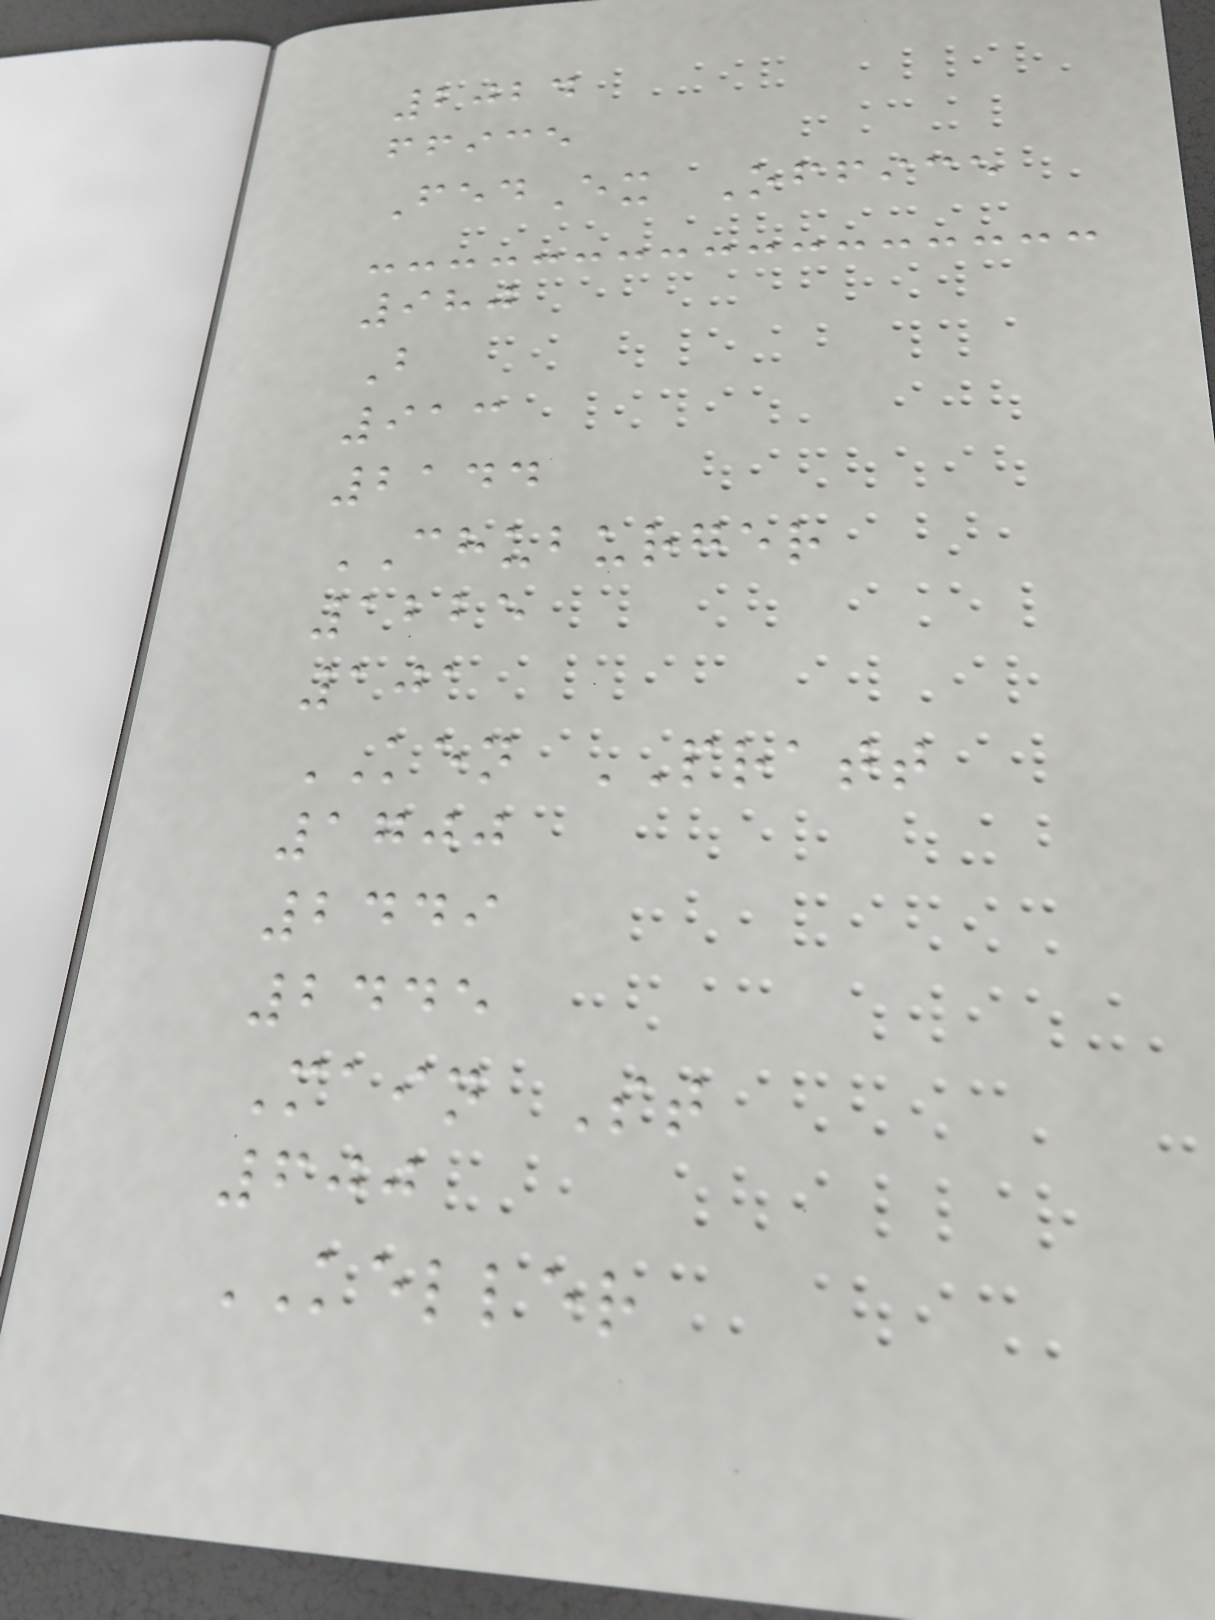2024
ffice
FedEx Office
980
B
913
2144
CHUBURGER
1225
101
KEN PRATT
1700
2449
2445
Main St
600
KELLER
